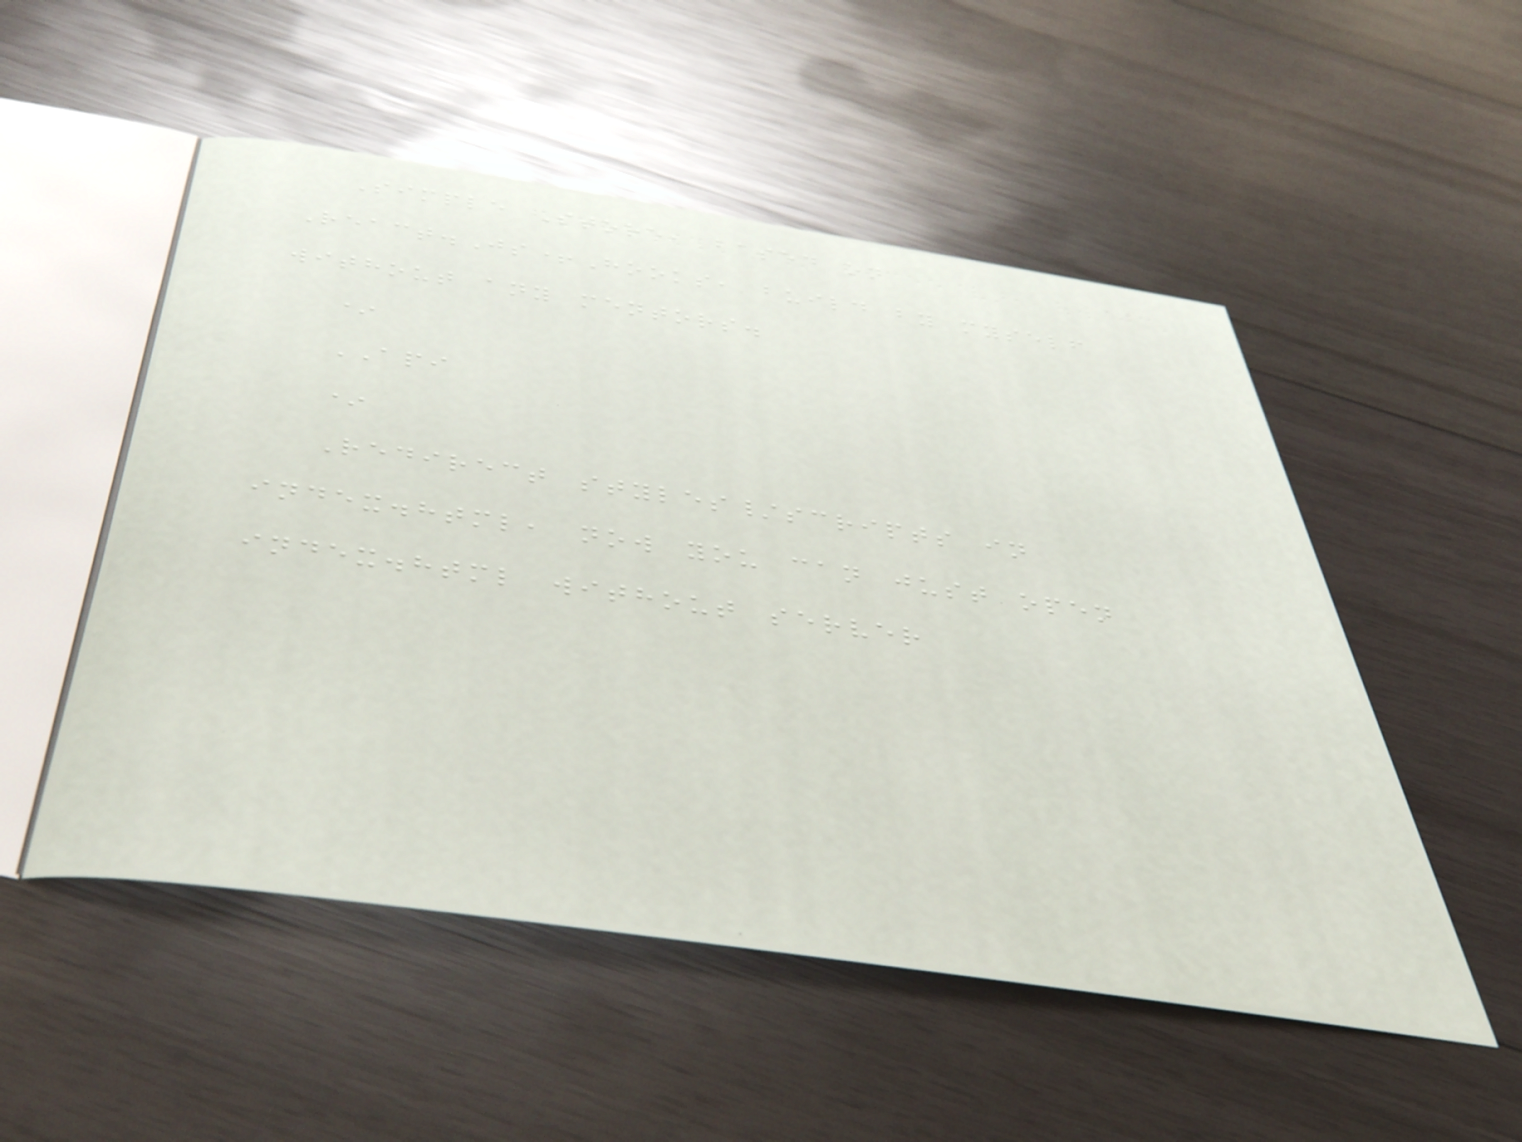Simple Store, based on
React.Js+Hooks, build by myself
without any mentors.
*
API
*
Redirect styles/scripts in
index.html, now you can just open
index.html without server
